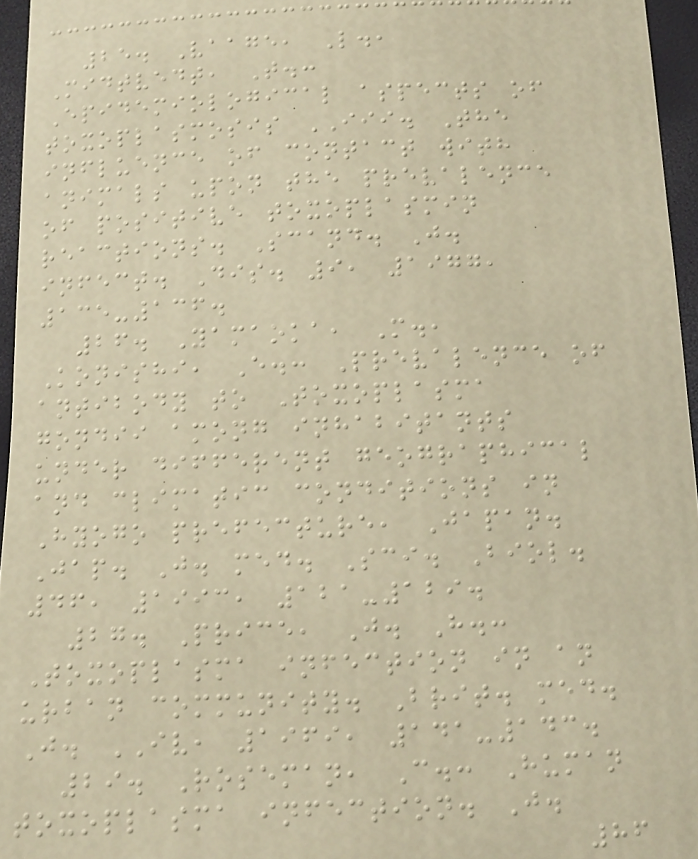25. Vaage, L.,
Midtvedt, T.:
Epidemiological aspects of
toxoplasmosis III. The
influence of contact with
animals upon the prevalence
of positive toxoplasmin
reactions. Scand. J.
infect. Dis. 9, 1977,
135-136.
26. Yamaoka, M.,
Konishi, E.: Prevalence of
antibody to Toxoplasma
gondii among inhabitants
under different geographical
and climatic conditions in
Hyogo prefecture, Japan.
Jap. J. med. Sci. Biol.
46, 1993, 121-129.
27. Price, J. H.:
Toxoplasma infection in an
urban community. Brit. med.
J. IV, 1969, 141-143.
29. Roseman, C.: Human
toxoplasma infection. J.
86
